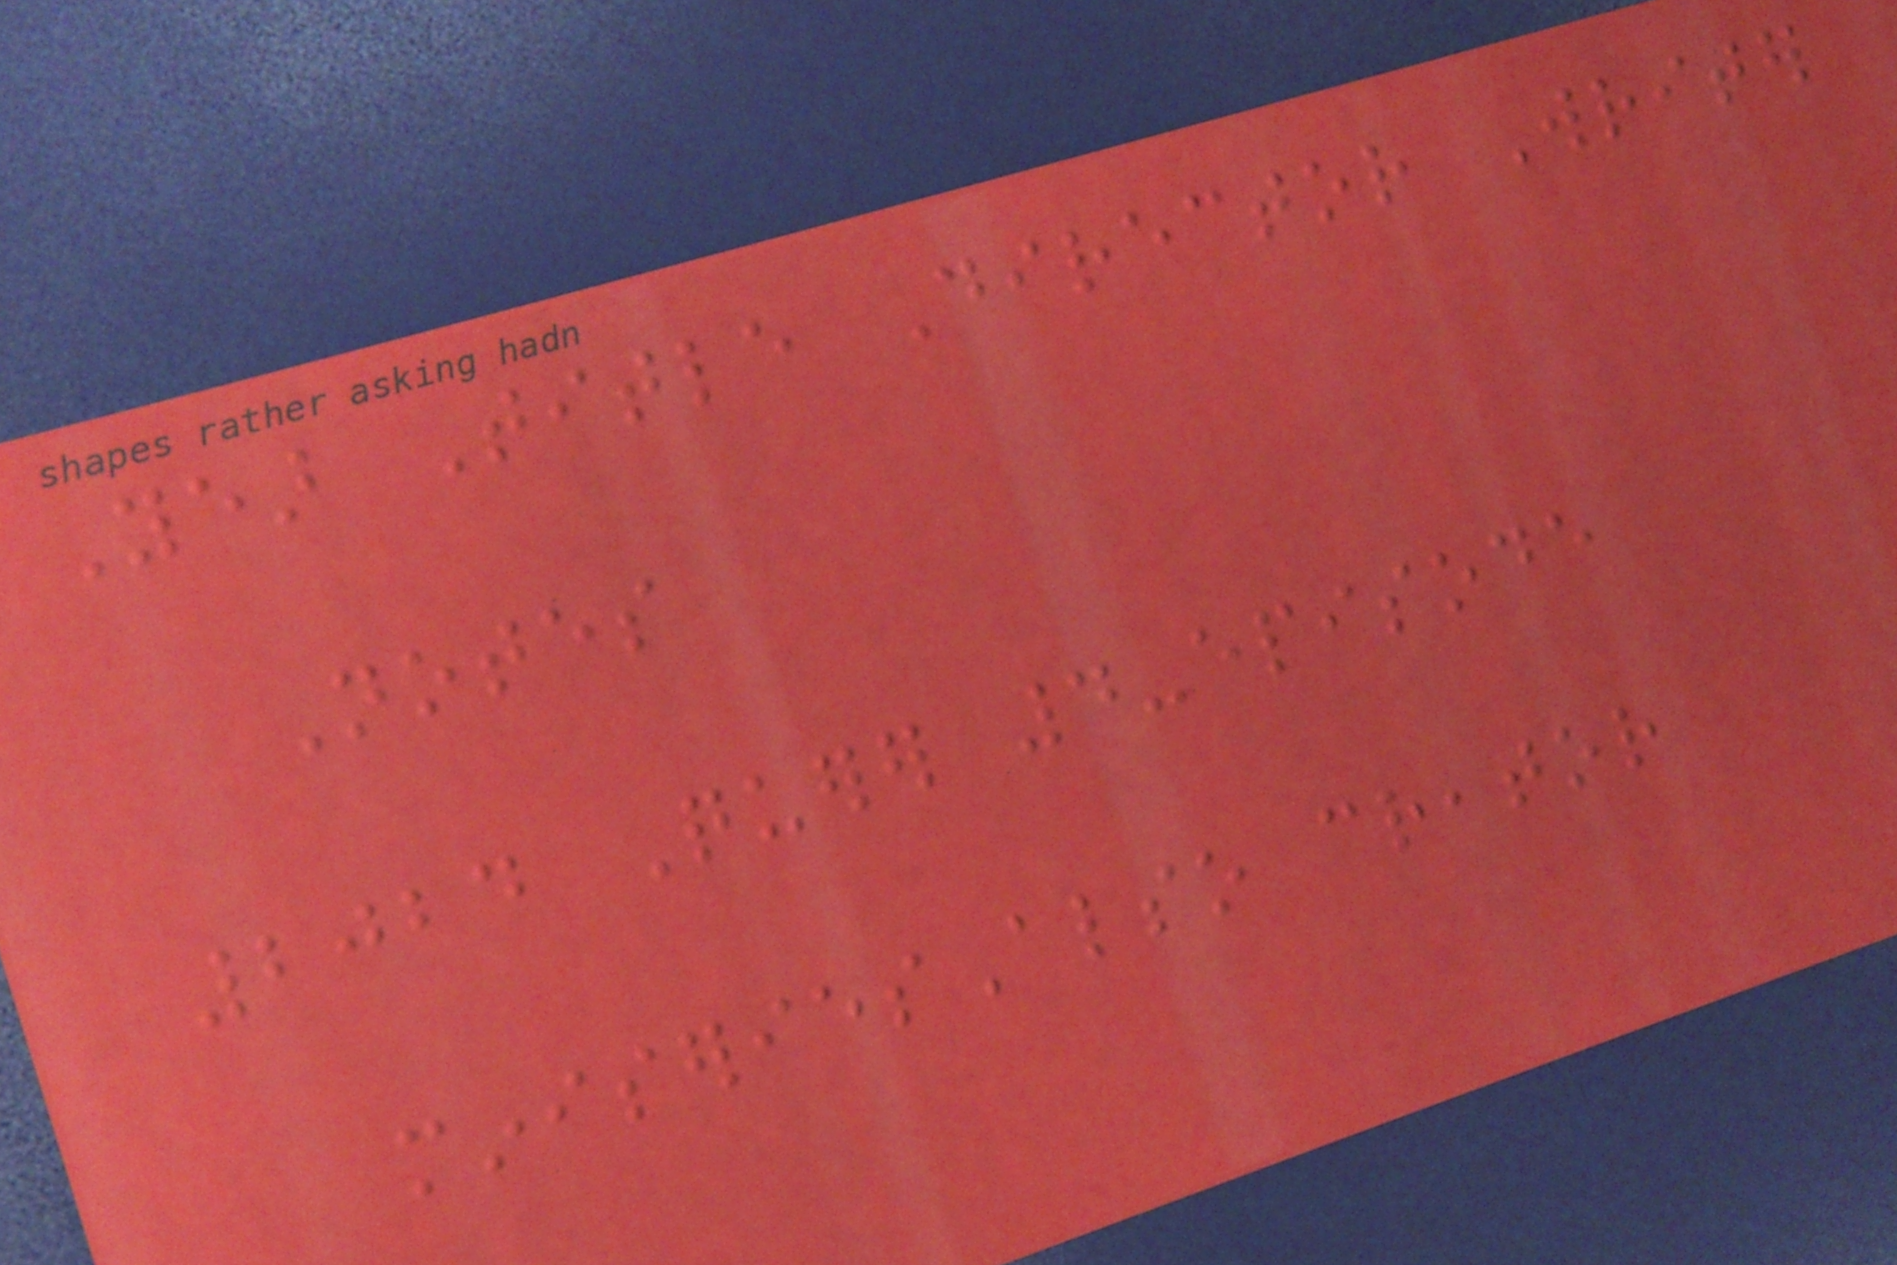Year Title Director Writer
Notes
2024 Querer 4-episode
miniseriesAlso creator
